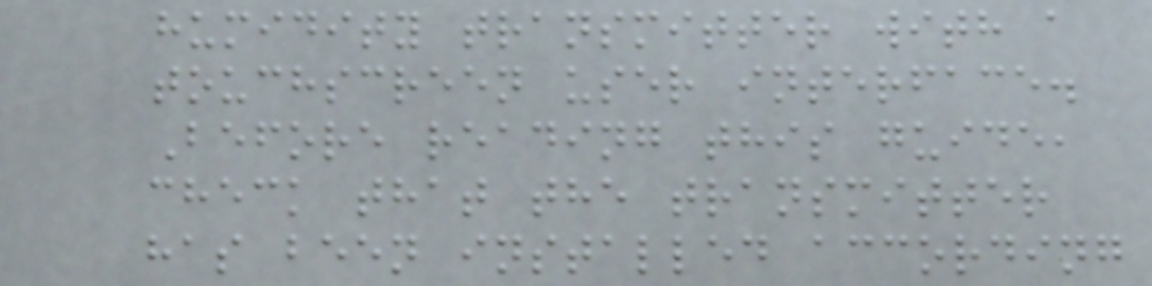humidity transmitter with a
touchscreen user interface.
Before reading this guide,
check that the transmitter
has been installed according
